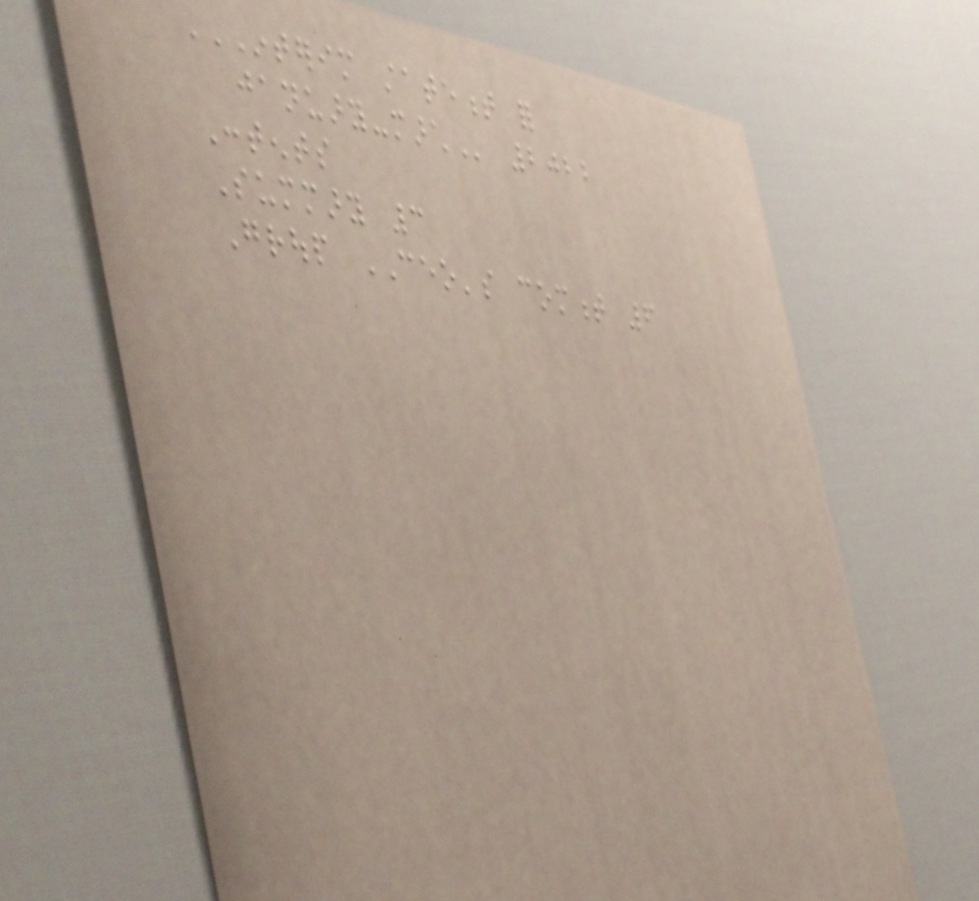INTERIM STATEMENT FOR
JANUARY-MARCH 2022
Contents
Summary 3
Group CEO's comment 6
